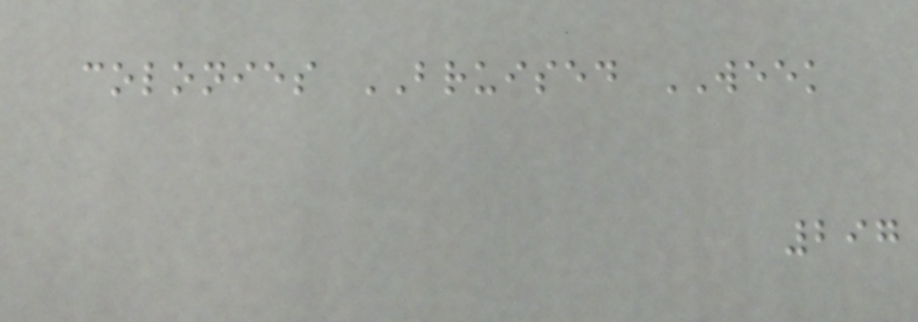colonies BRUISED WEEK
297
